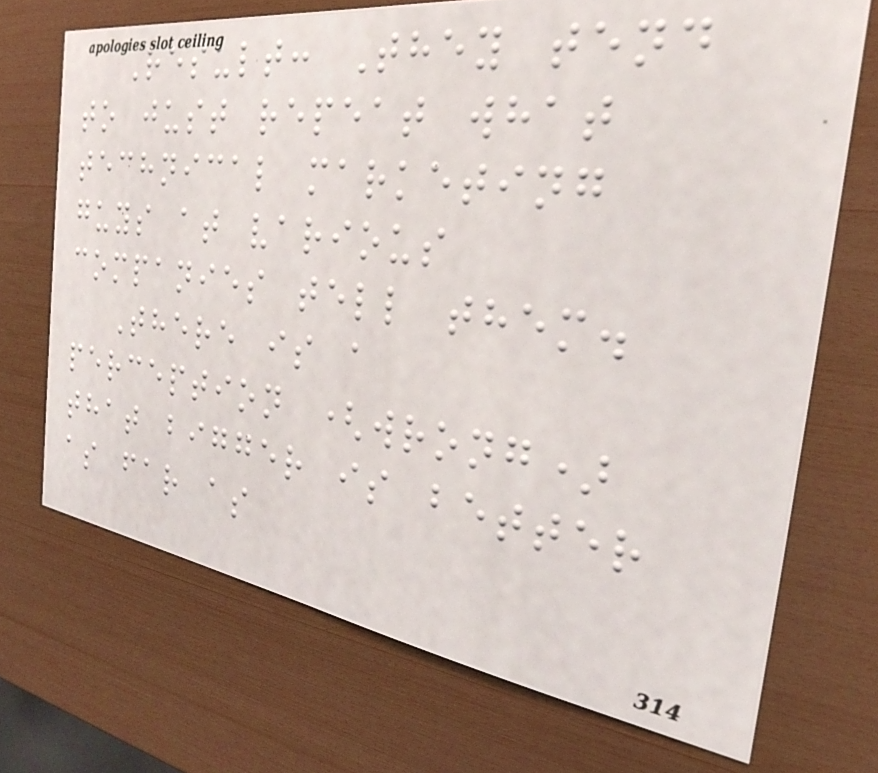Result: They tend
to just repeat what
technical marketing
guys at various
companies tell them.
There is a
perception (wrong)
that bigger is better
as far as
